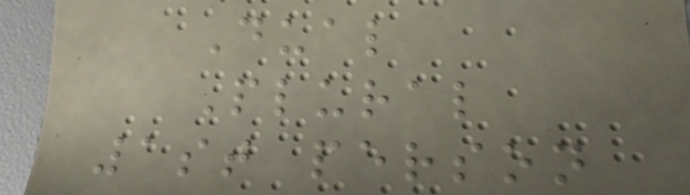Dual
Plural
1st person
